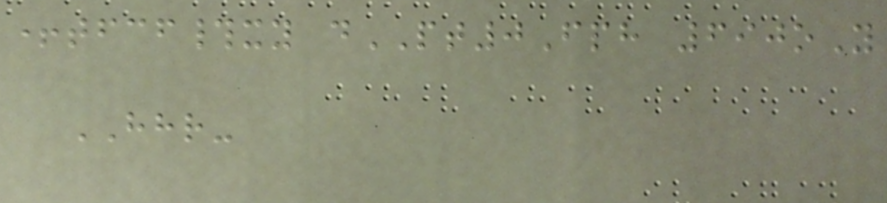+tfcf#xy dPT0Fph 690oY
HHR-
